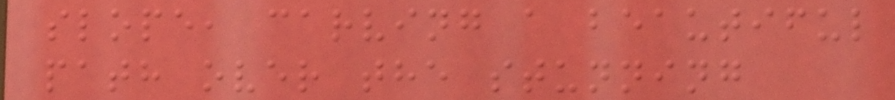slope, carving a beautiful
path over the stunning
